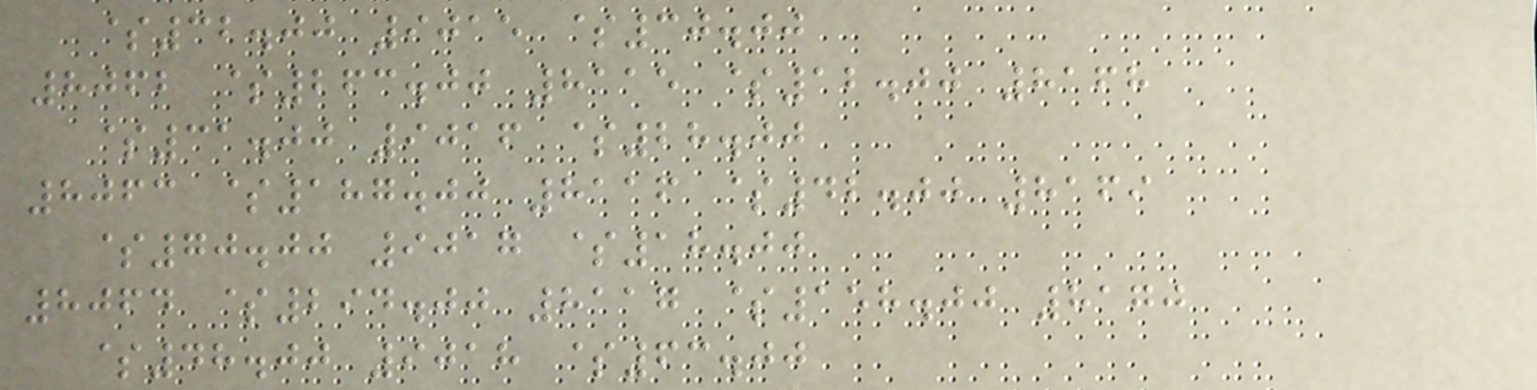$32.00 9015 $30.00
8062 $263.00 8115 $12.00 8168
$31.00 9016 $28.00
8063 $187.00 8116 $42.00 8169
$70.00 9017 $18.00
8064 $294.00 8117 $158.00 8170
$48.00 9018 $63.00
